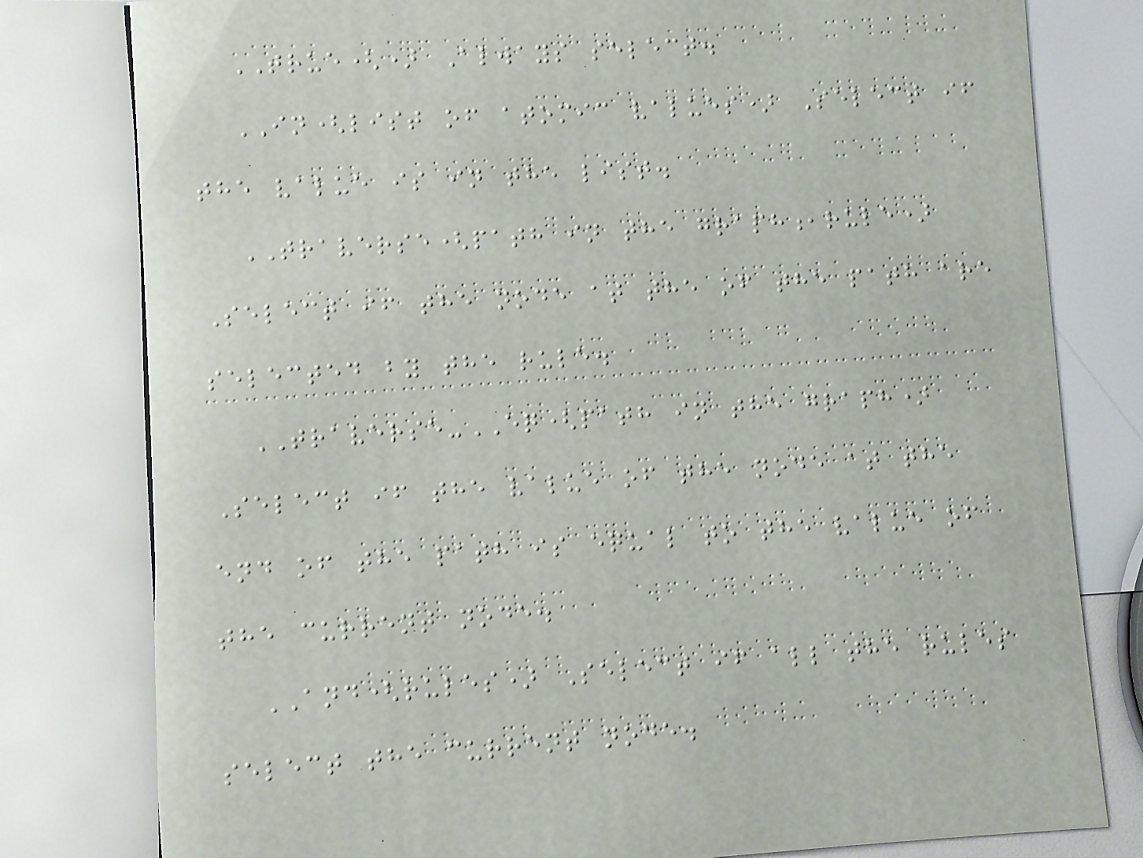TRUE() Always select.
IN(list of atomic values) Select if
the value is in the list.
TRAVERSE(path in the graph,rule)
Select if the node at the of the path are
selected by the rule.
TRAVERSE-EQ(path in the graph)
Select if the value of the node at the
end of the path is equal to the value of
the current node.
AND(rules) Select if all the rules
select the current node.
